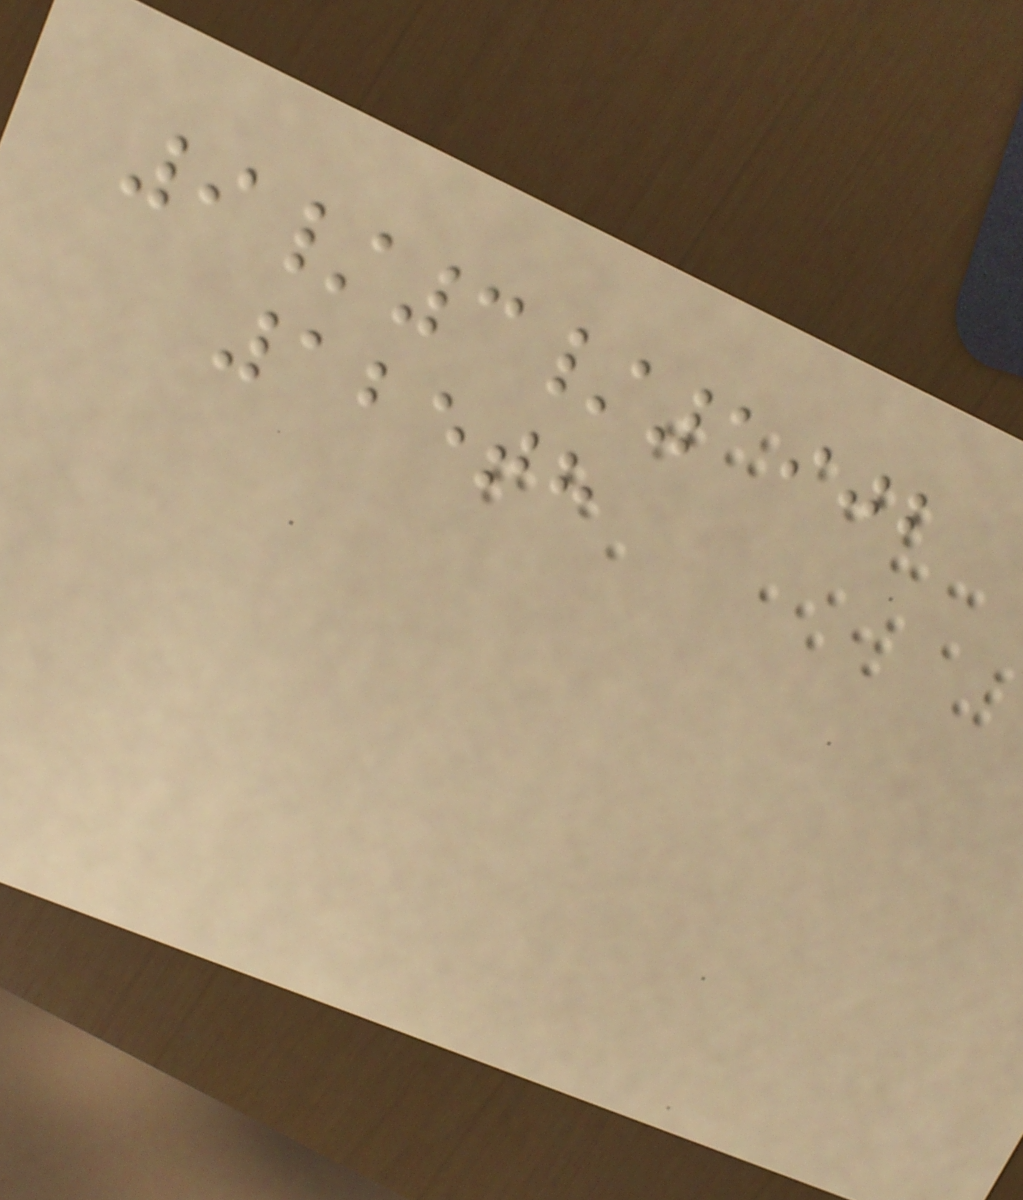9/3/1902
125th
